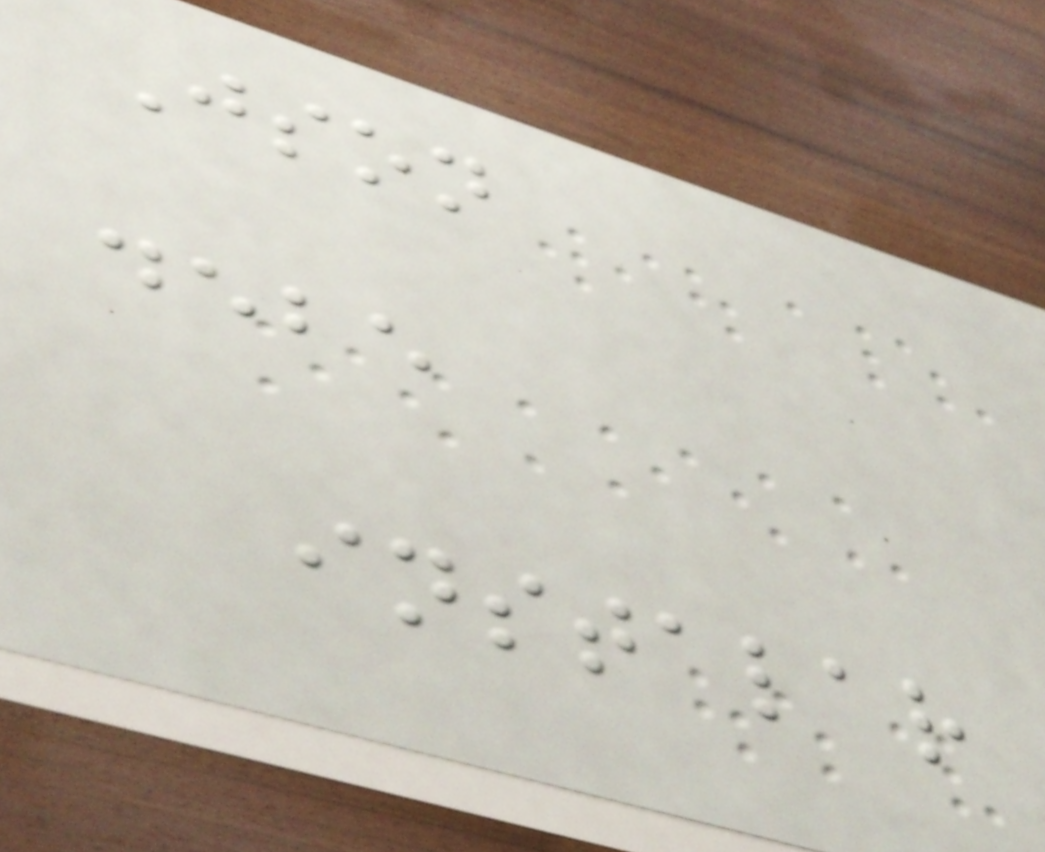Json
debe
instalar
